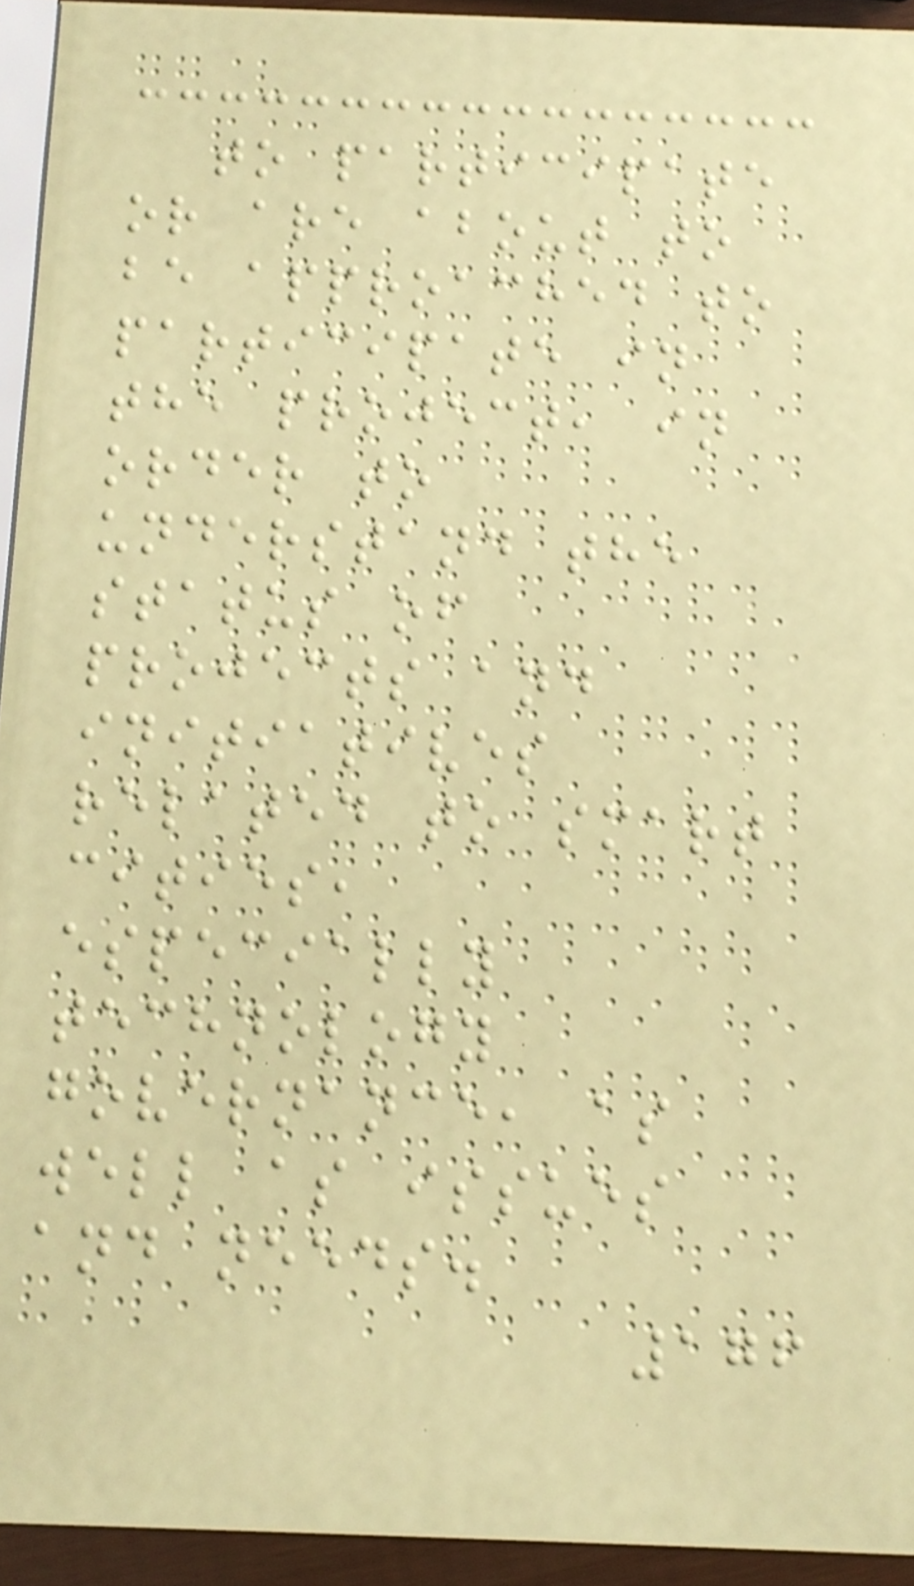to participate
or are about to
be approached to
participate in
the project, in
order to
understand the
status of
projects and
initiatives
related to smart
cities,
especially
technology
governance, as
well as issues
and needs.
176
